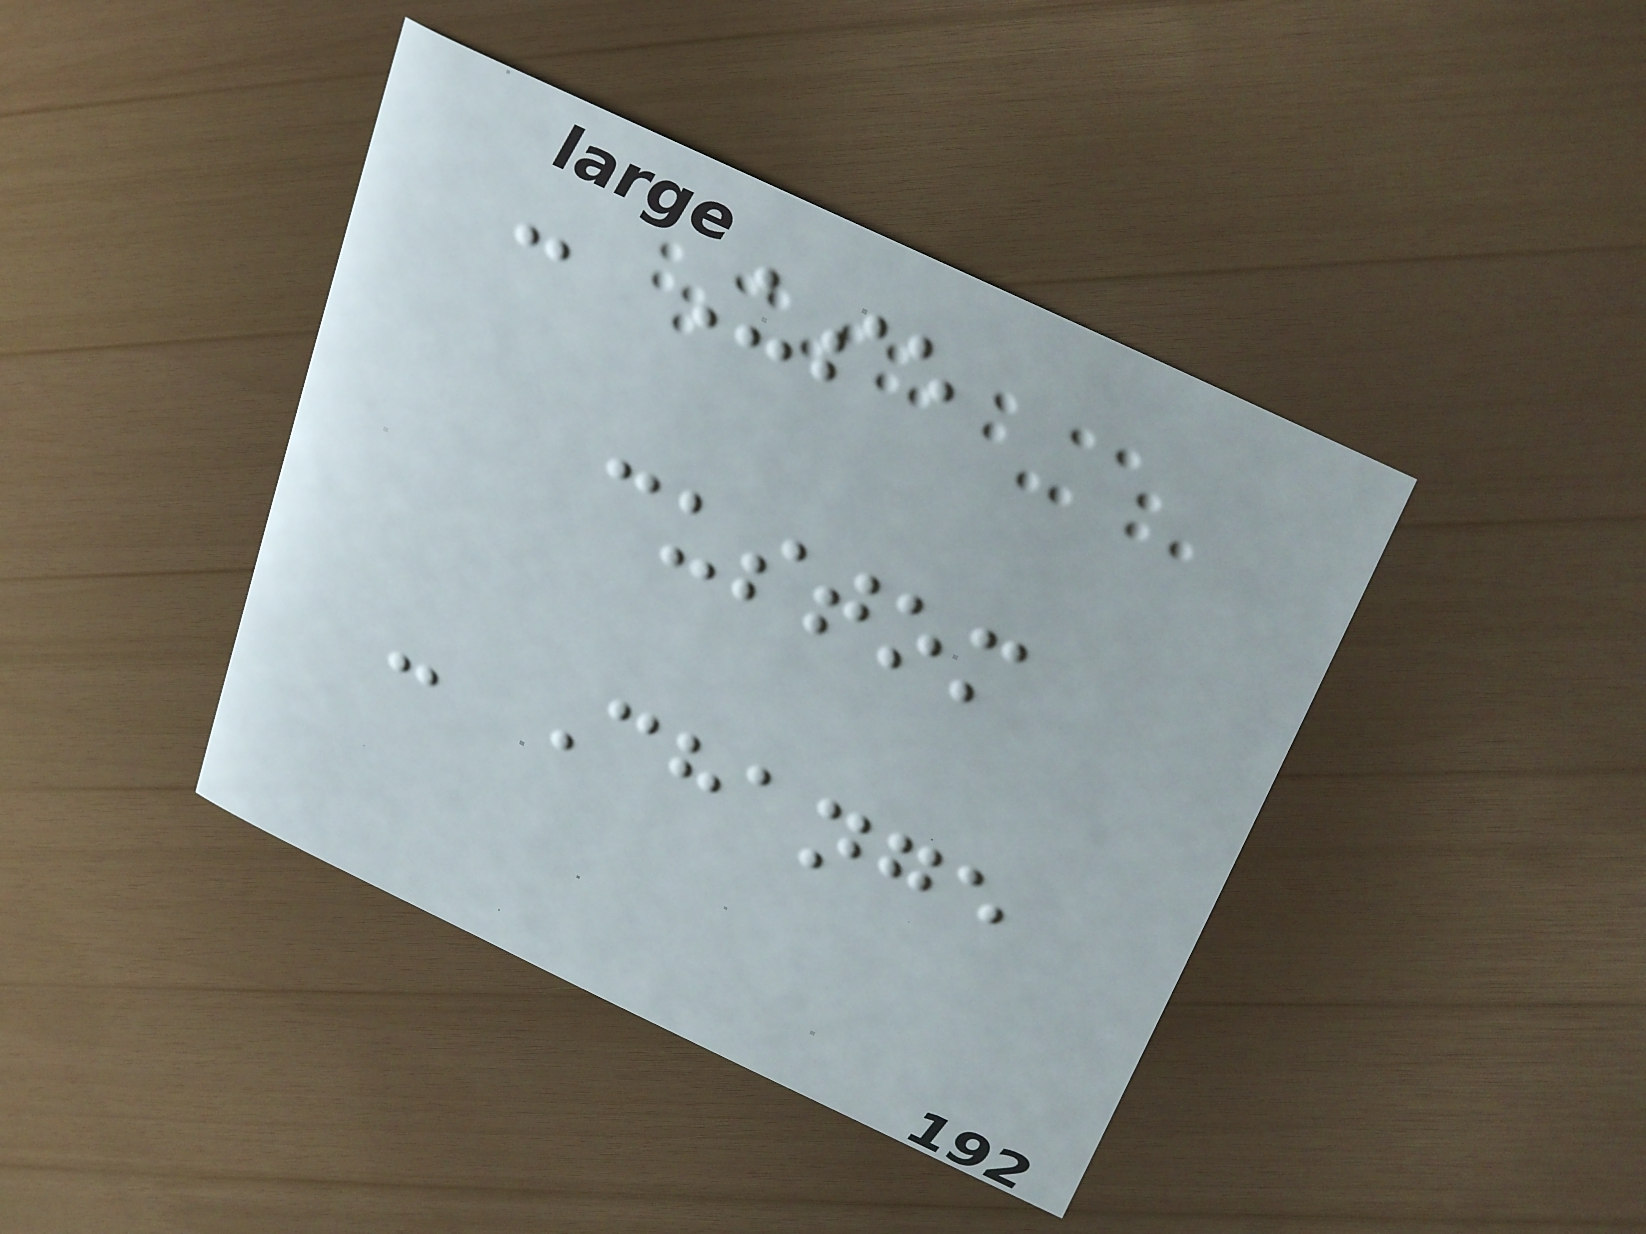- Use
custom
- Change
